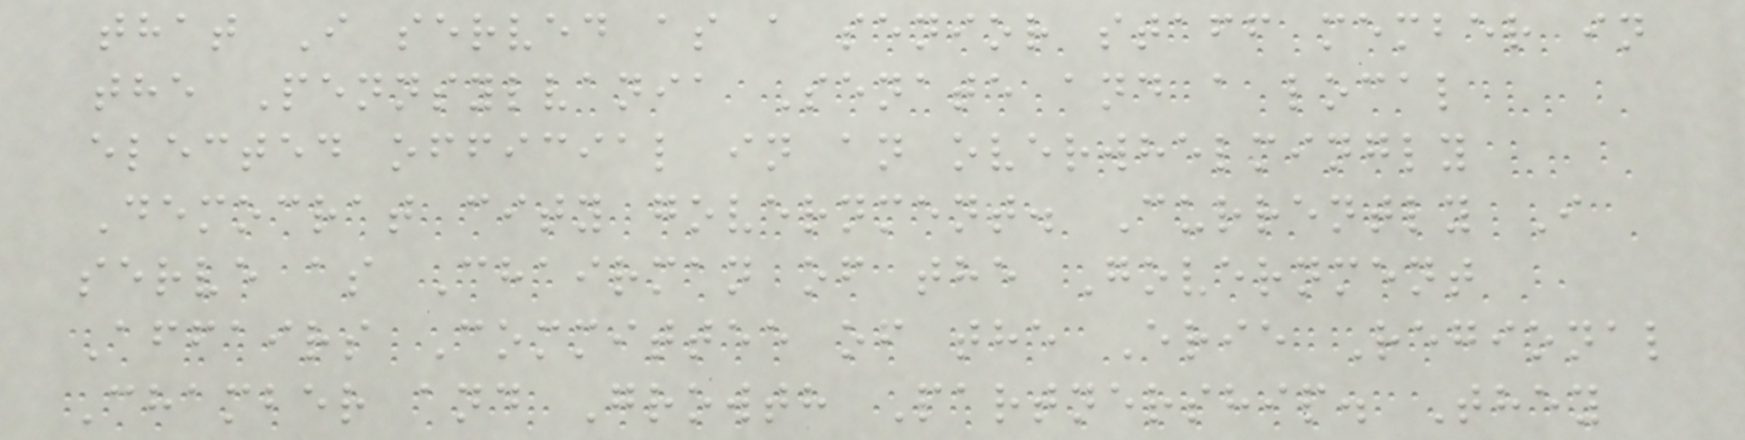that I served as a senior staff member in
the Pennsylvania Senate and a local
elected official in an overwhelmingly
Democrat city government. Currently I
serve as Chairman of the Government
Affairs Committee of the Erie Regional
Chamber and Growth Partnership. They
